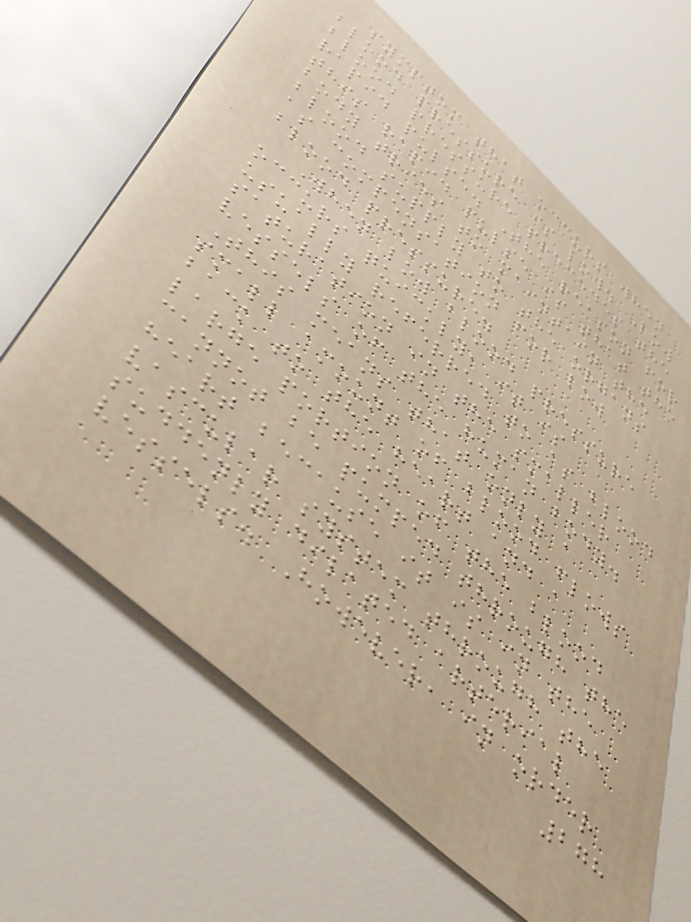symptom that occurs when
blood pressure is low. Low
blood pressure precedes the
rapid pulse. The reason for
this rapid pulse is that the
body tries to maintain the
blood supply to the organs
as compensation for low
blood pressure.
When low blood pressure
occurs quickly, it is
usually referred to as blood
saturation in the smaller
vessels of the human body.
This means that only a
small amount of blood flows
back to the heart and a
large portion of the blood
cannot be pumped through the
heart because it is in the
vascular system through the
suddenly dilated arterial
vessels. However, in order
278
